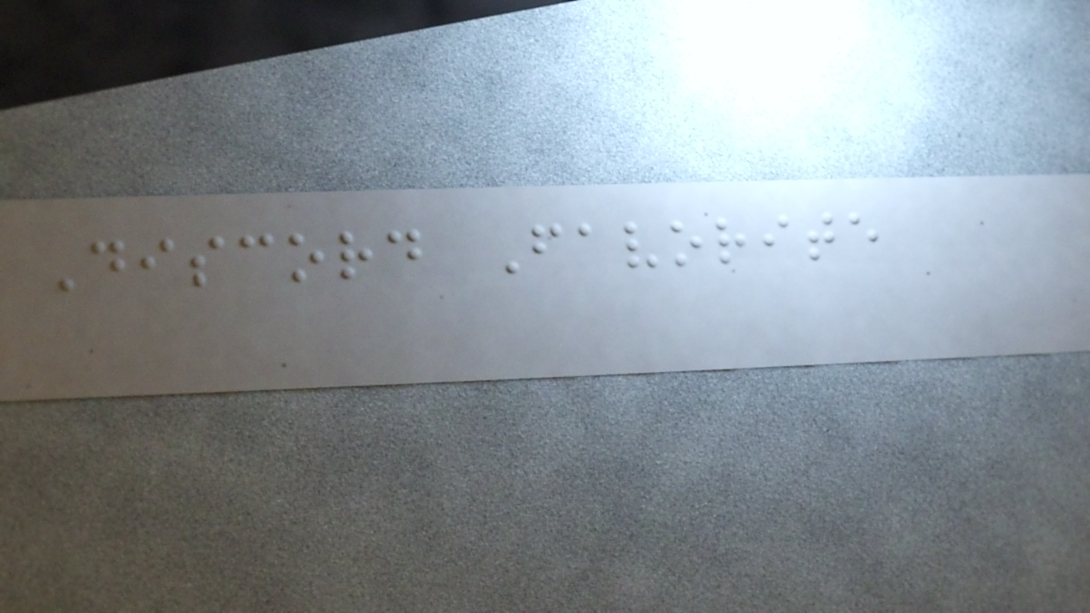Discord Favorite
